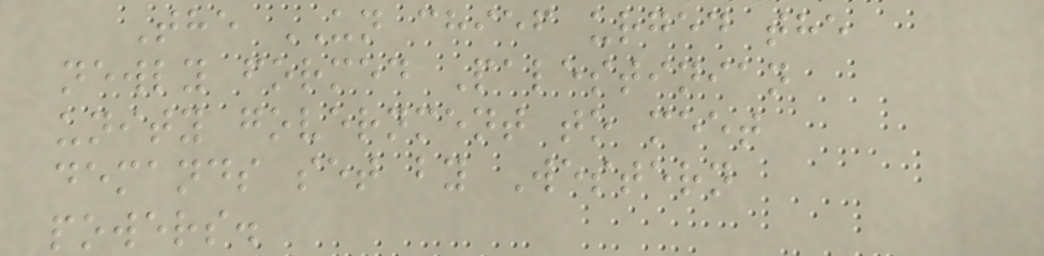The UN chief urged the
newly formed Palestinian
unity government to meet
demands set by Western
powers.
